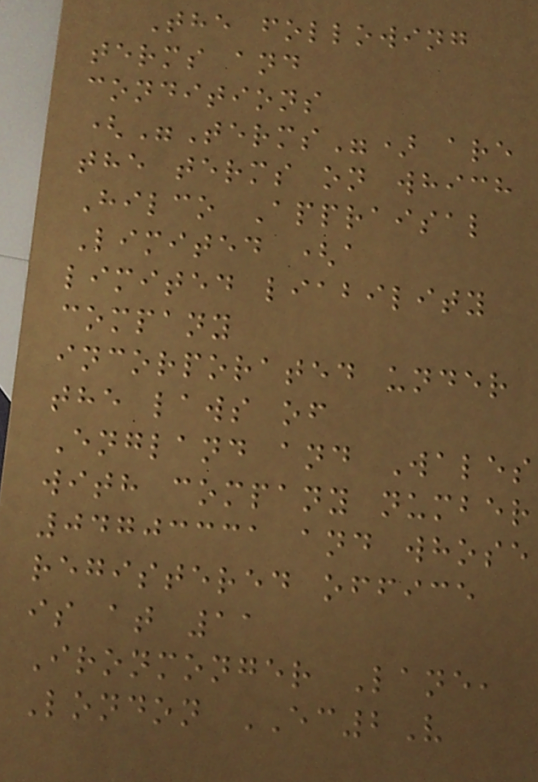The following
terms and
conditions
("Terms") are
the terms on which
Hilco Appraisal
Limited (a
limited liability
company
incorporated under
the laws of
England and Wales
with company number
04703331 and whose
registered office
is at 11
Ironmonger Lane,
London EC2V
